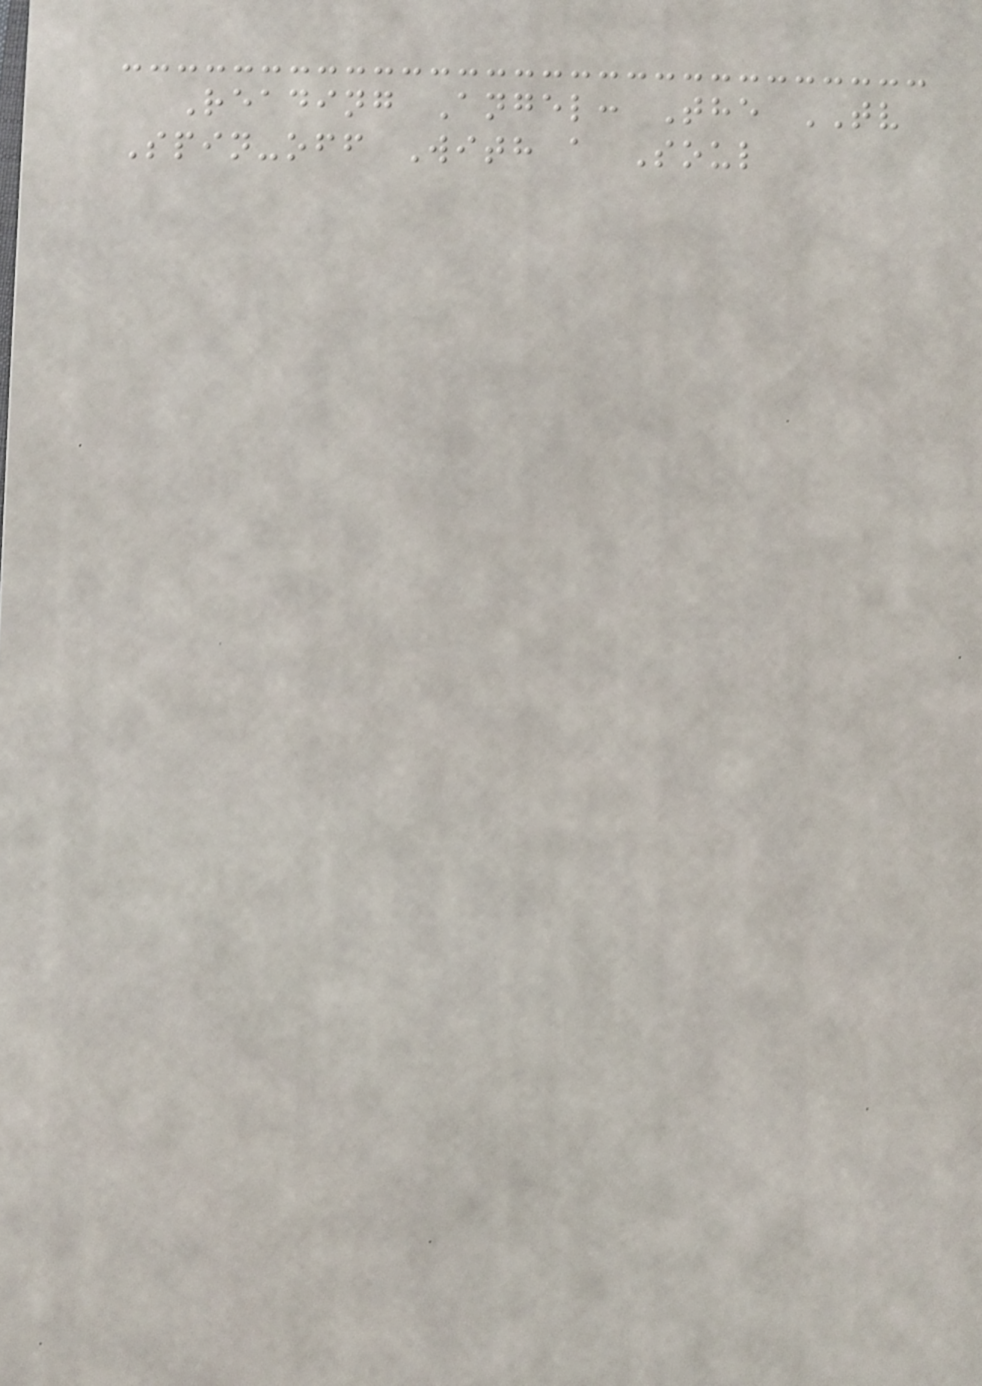Reading Angel: The TV
Spin-off With a Soul
